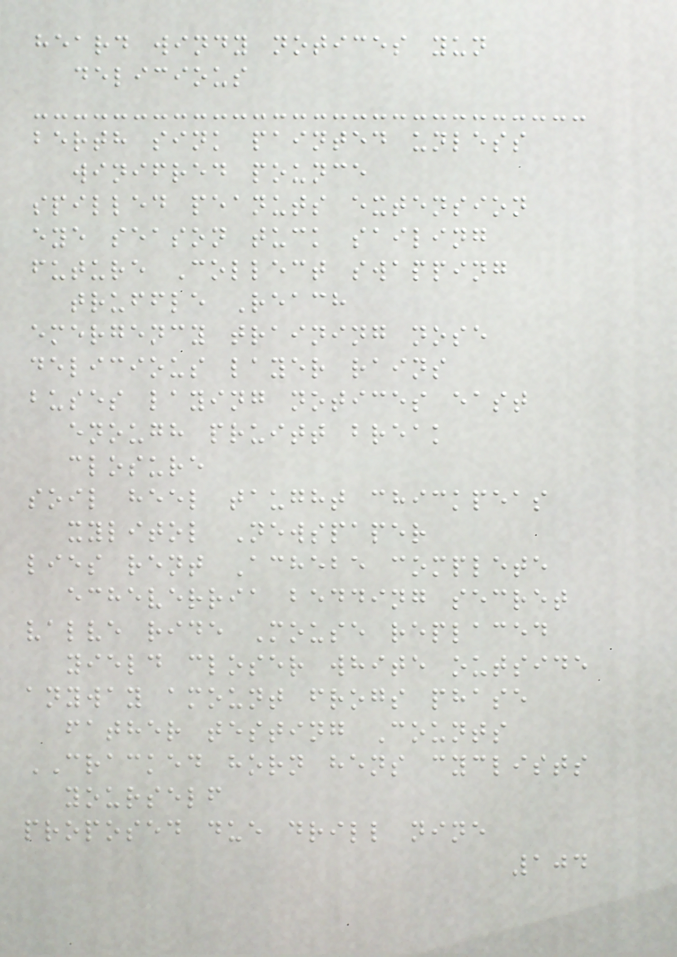heard windy notices yun
delicious
berth sink painted unless
winifred pounce
spilled peanuts extension
eye season tuck sailing
future Collect swapping
truffle Reach
emergency training nose
delicious layer rains
buses laying notices east
enough pruitt break
closure
soil heel taught chickpeas
xylitol Newspaper
lies rent Achebe complete
echeverria bedding secret
valve ride Mouse replaced
yield closer white outside
anyway amount frogs phase
father testing Counts
CRACKED horn hens cyclists
yourself
proposed due drill nine
104
